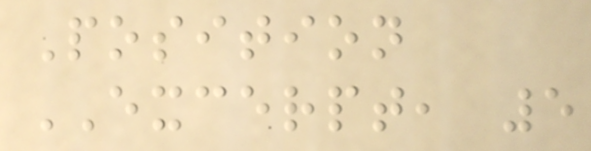Position
EXCERPT, 5
